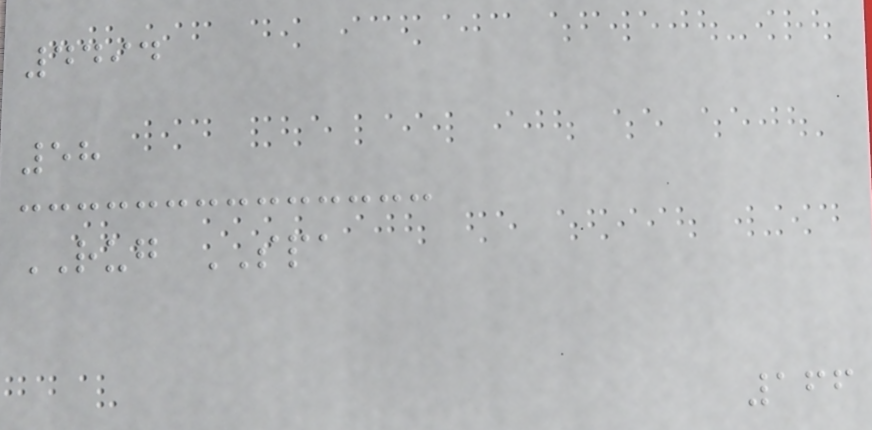4494
58
RUG SPA
166
